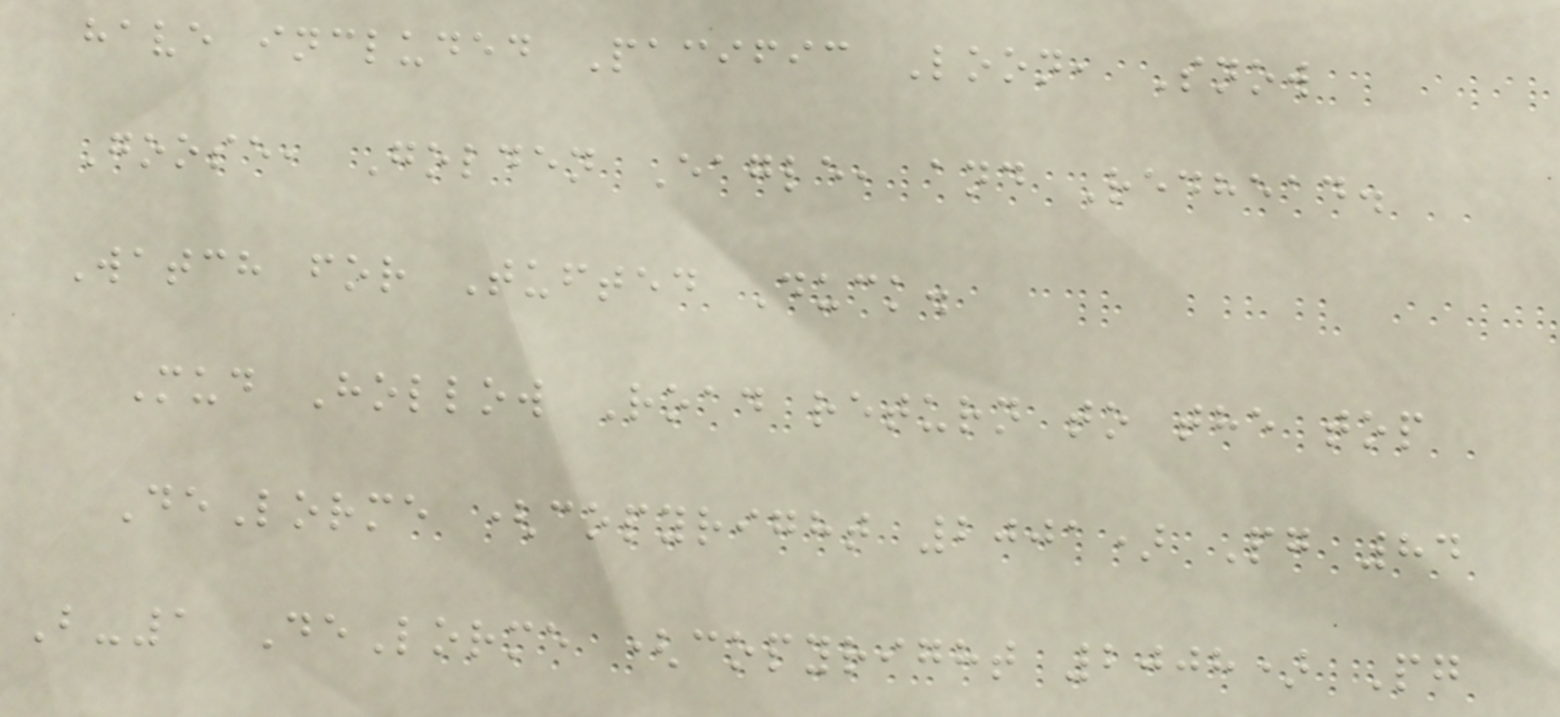have included Pacific Loon, Snow
Goose, Golden Eagle, and Redhead.
Watch for Tufted Duck.
Mud Hollow Road return to the top
DeLorme (copyright 2001) Pg 84
B-1 DeLorme (copyright 2008) Pg
